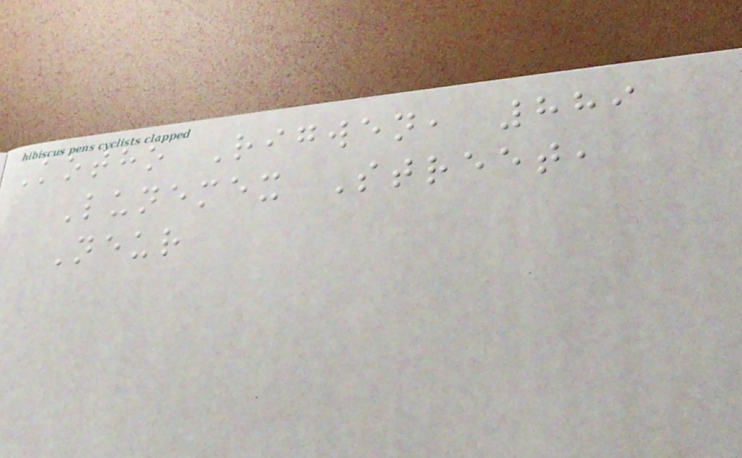Kotho Rigwen, 889
Lunemex Street,
Neur
